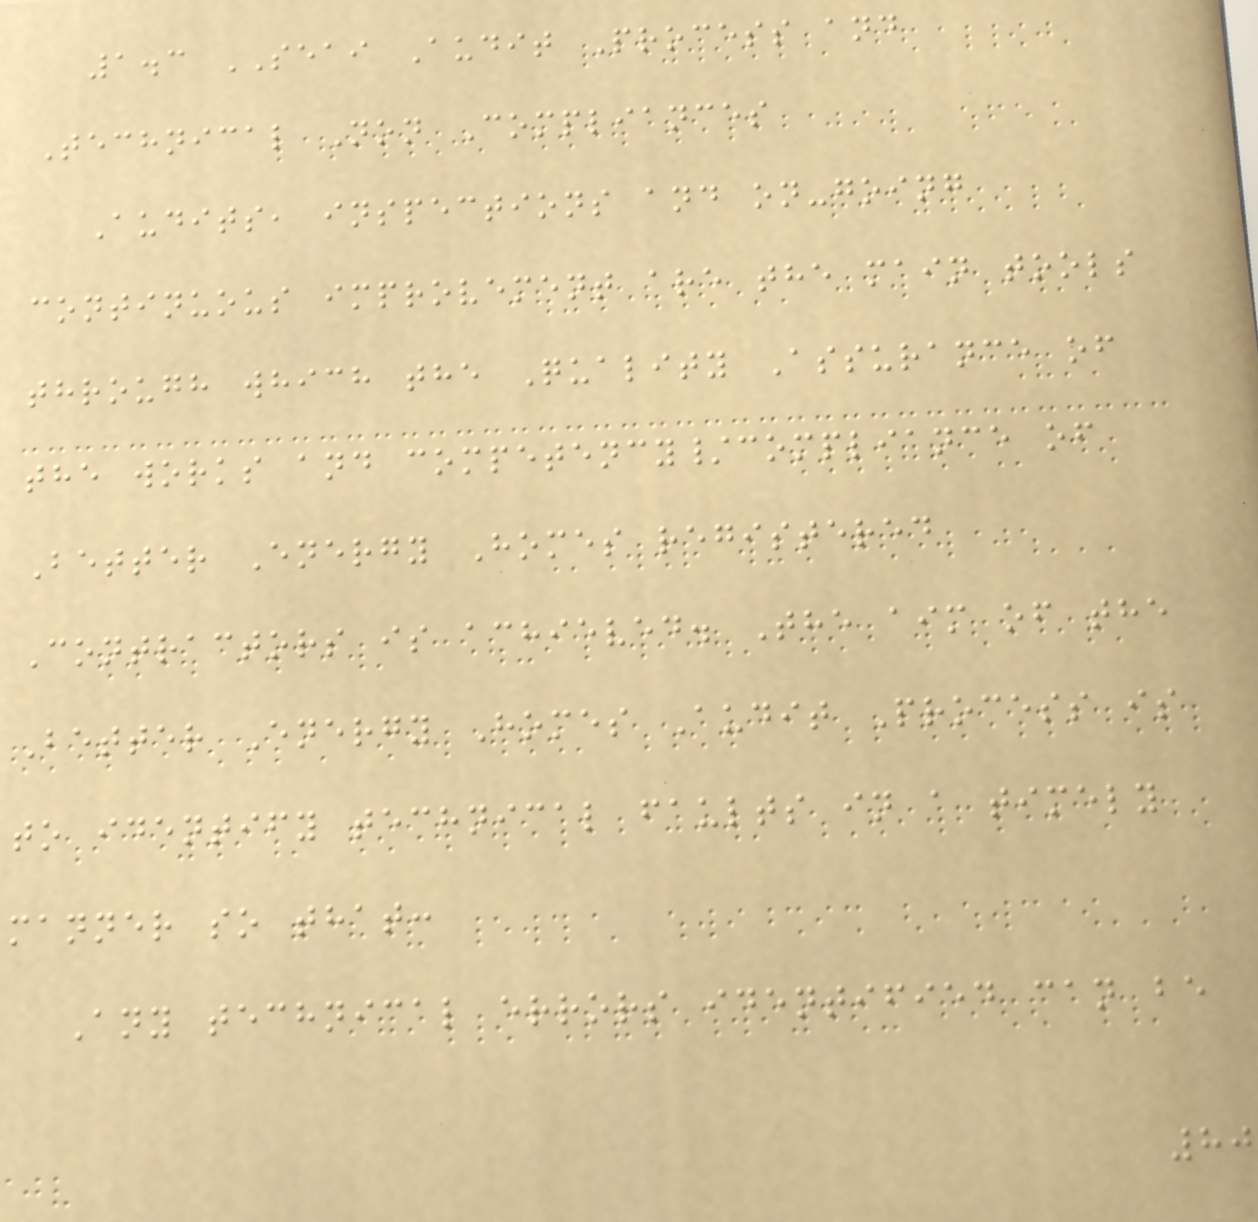1.3 SEAI Audit Process and
Technical Non Compliances
Audits, inspections and on-going
continuous improvement are the main tools
through which the Quality Assurance of
the works and competency/compliance of
Better Energy Homes registered
Contractors is achieved. The aim of the
Better Energy Homes Audit Process is
to identify technical faults in a timely
manner so that:
Any technical errors identified can be
80
